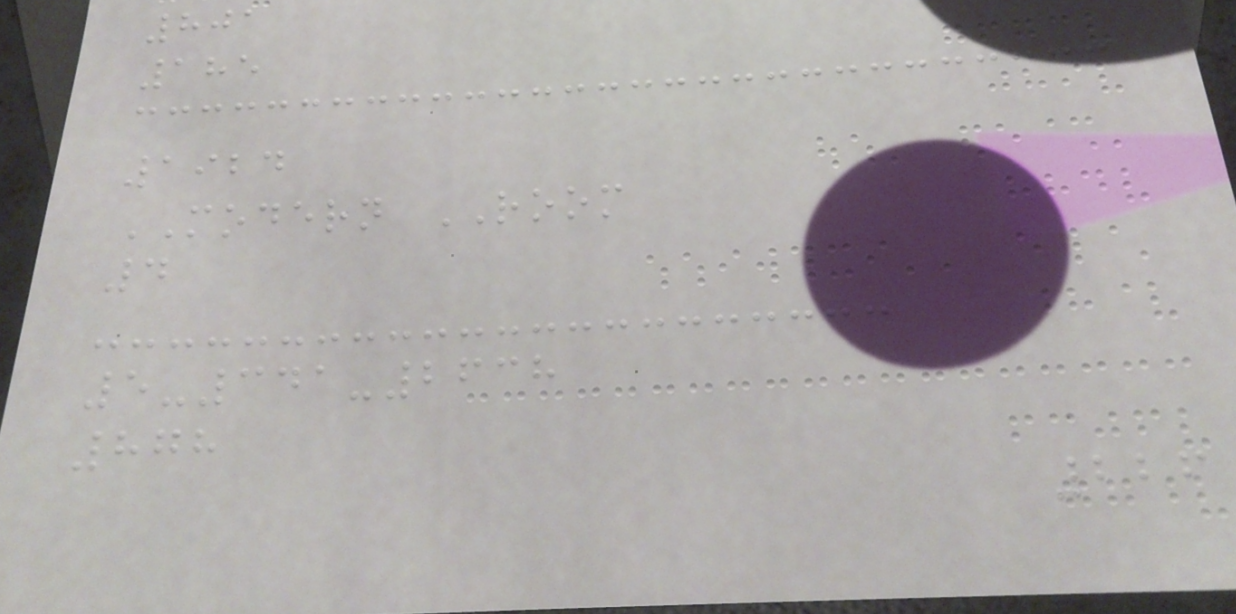801
185
1924
MODERN ROOM
4
5-341-2638
878
226
